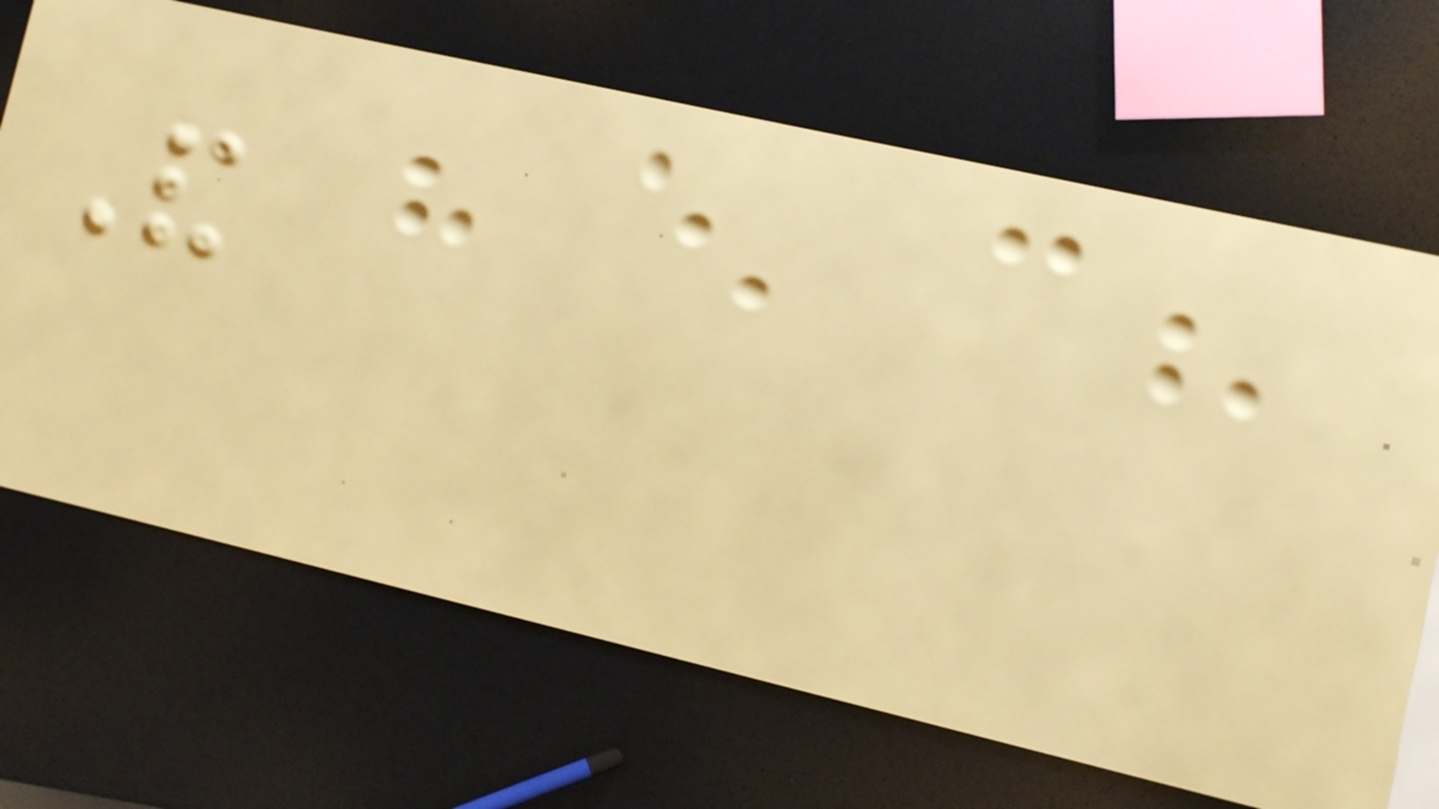And
